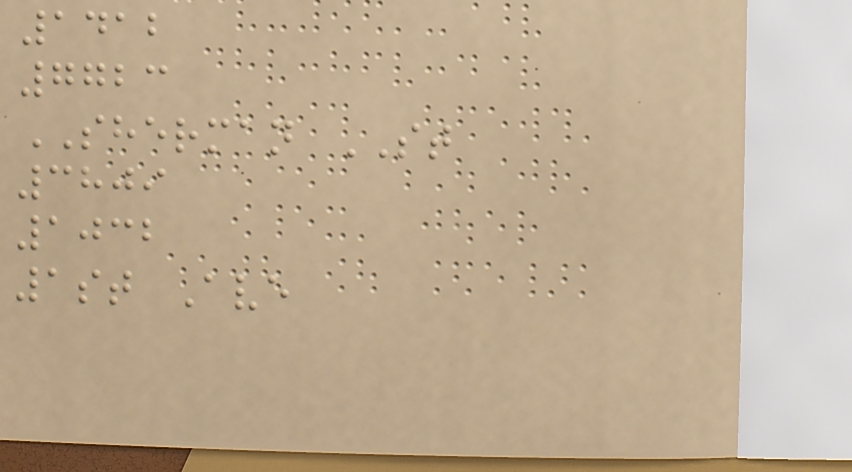1412
7723
SHERMAN ST
3809
1032
1st Ave
